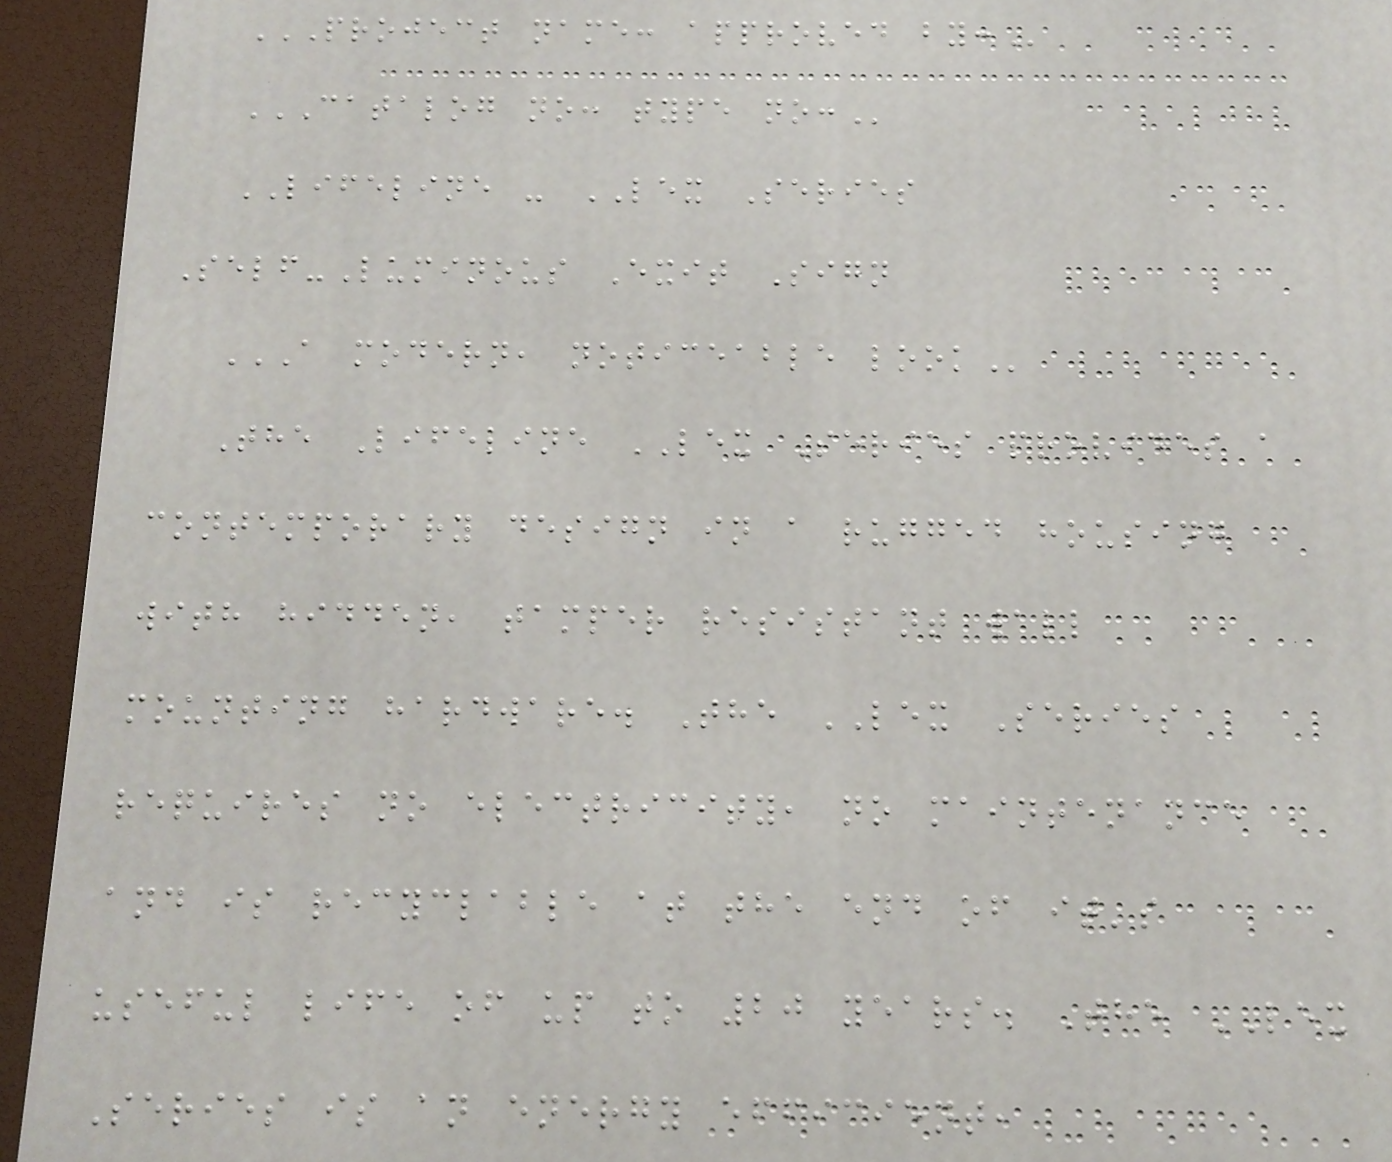PROJECT NAME: APPROVED BY:
CATALOG NO: TYPE NO:
LIFELINE - LEX Series
Self-Luminous Exit Sign
A MODERN, NOTICEABLE LOOK
The Lifeline LEX Series provides a
contemporary design in a rugged housing
with hidden, tamper resistant wall
mounting hardware. The LEX Series
requires no electricity, no maintenance
and is recyclable at the end of it's
useful life of up to 20 years. The LEX
Series is an energy efficient,
